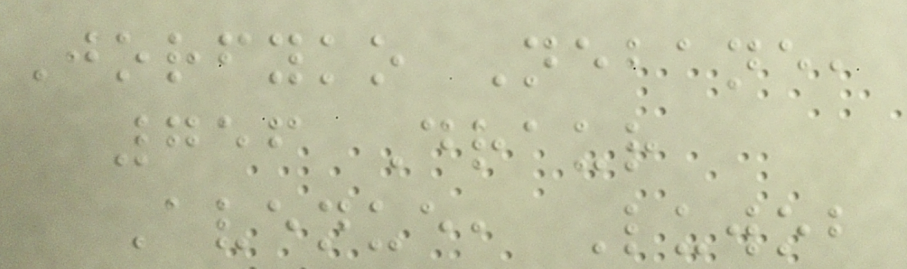Jorfyko Nebane,
756 Draur
Avenue, Luwob
